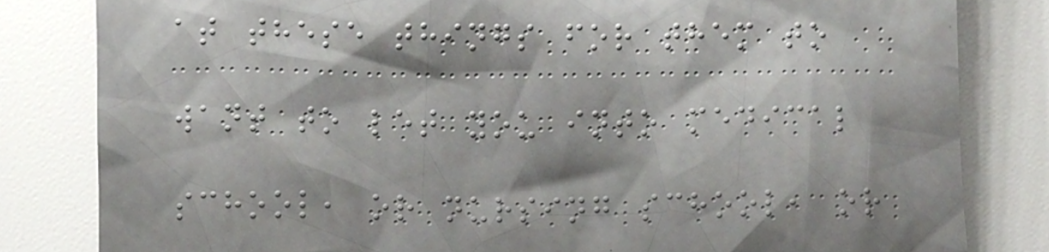at these things for them to
want to let you into medical
school, or nursing school, or
